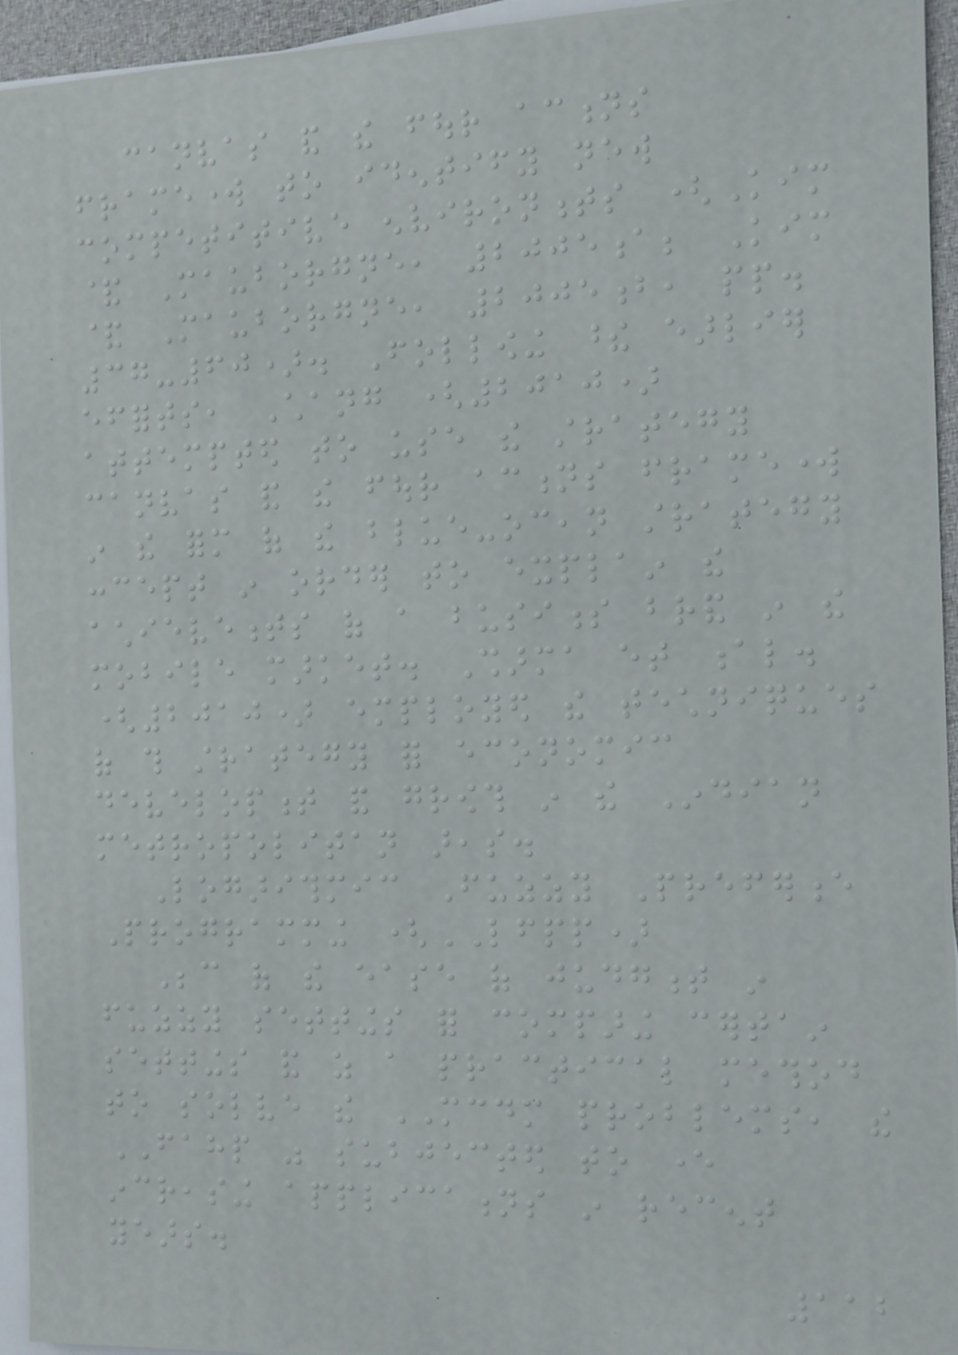canvas and the four actions
framework to identify new
competitive environments (Kim
& Mauborgne, 2005a; Kim
& Mauborgne, 2005b, pp.
37-60). Following these earlier
efforts, Chang (2010)
attempted to use the strategy
canvas and the four actions framework
in the form of the blue-ocean strategy
concept in order to explain the
achievements of a business brand in the
mobile market. Sharma et al.
(2010) employed the techniques
of this strategy for economic
development and growth in the Indian
metropolitan areas.
Logarithmic Fuzzy Preference
Programming (LFPP)
Because of the ease of judgment in
fuzzy settings for comparing certain
settings and as a practical method
to solve the MCDM problems, the
FAHP was subjected to ever
increasing applications in recent
years.
112
